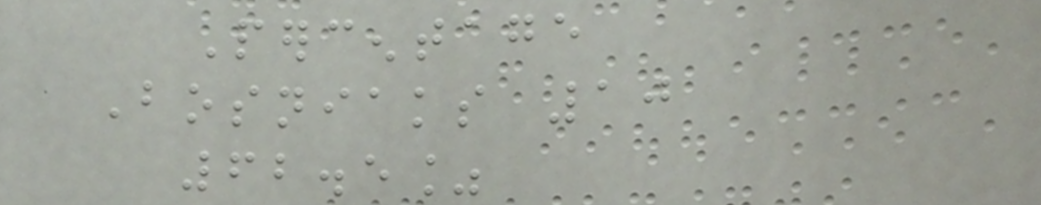Percentage
Bosniaks 10
62.5%
